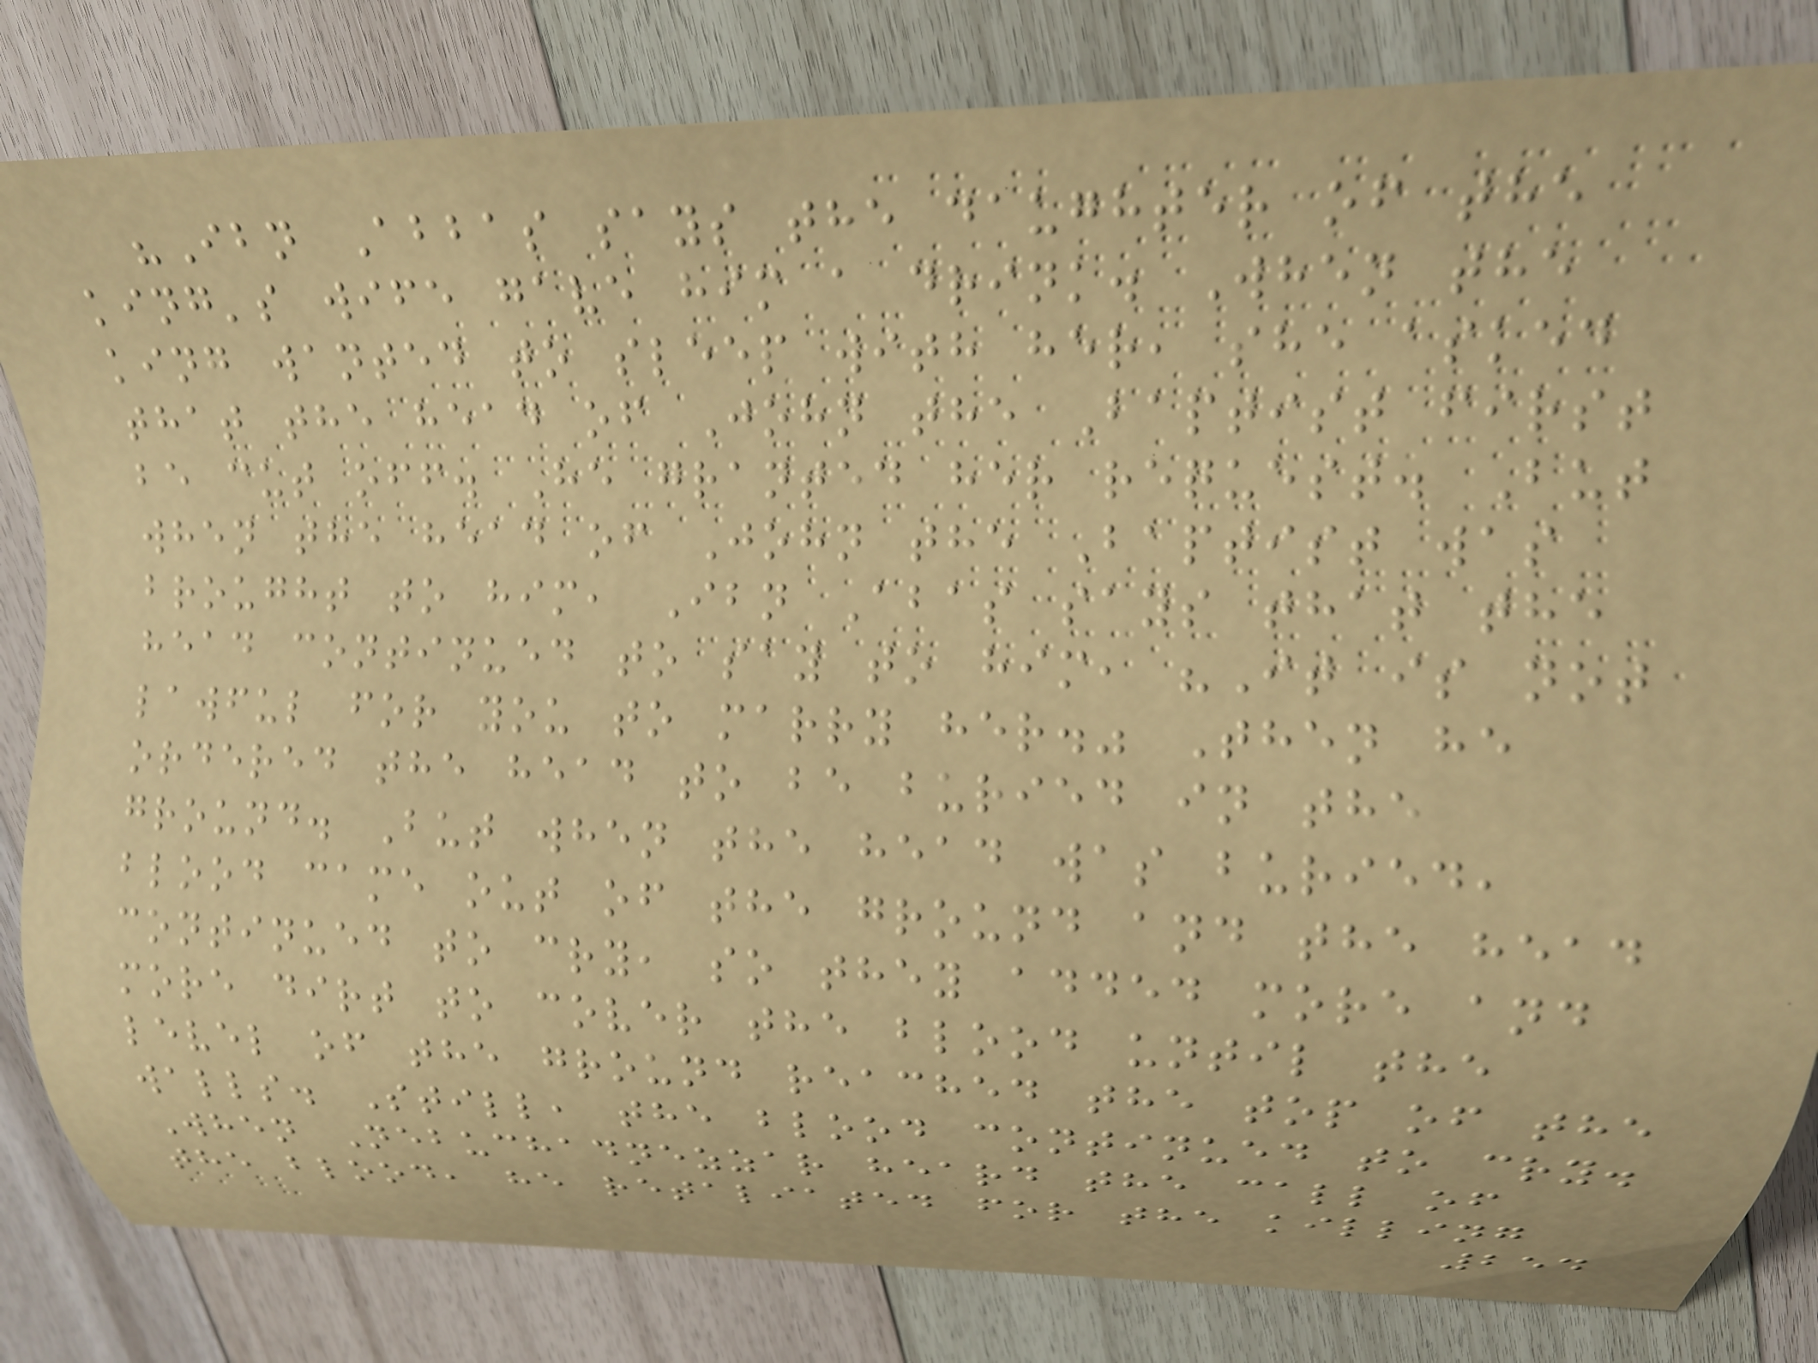"Ibn Abbas says the daughter of the
king's wife gave him a drink. When the
king wanted to sleep with her, she asked
that the head of John the Baptist first
be cut off. He granted her request. But
when the head of John the Baptist was
brought to him, Ibn Abas says that the
head continued to say to him, "It is not
lawful for you to marry her." Then he
ordered the head to be buried in the
ground. But when the head was buried,
blood came out of the ground and the head
continued to cry, so they added more and
more dirt to cover the blood until the
level of the ground reached the top of the
walls. Still, the blood continued to cry.
When Nebuchadnezzar heard the call of
the blood, he retaliated for the killing
254
